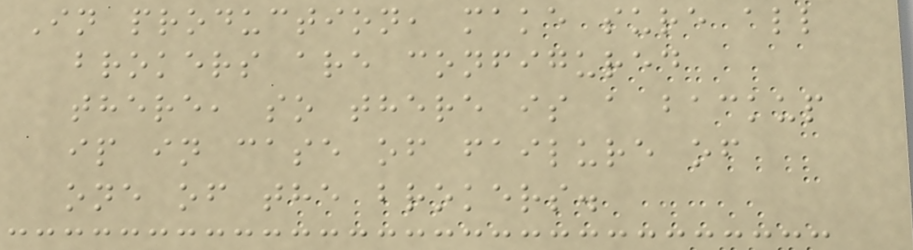In production, make sure all
brokers are configured
there, so there is a backup
ip in case of failure of
one of the brokers.
